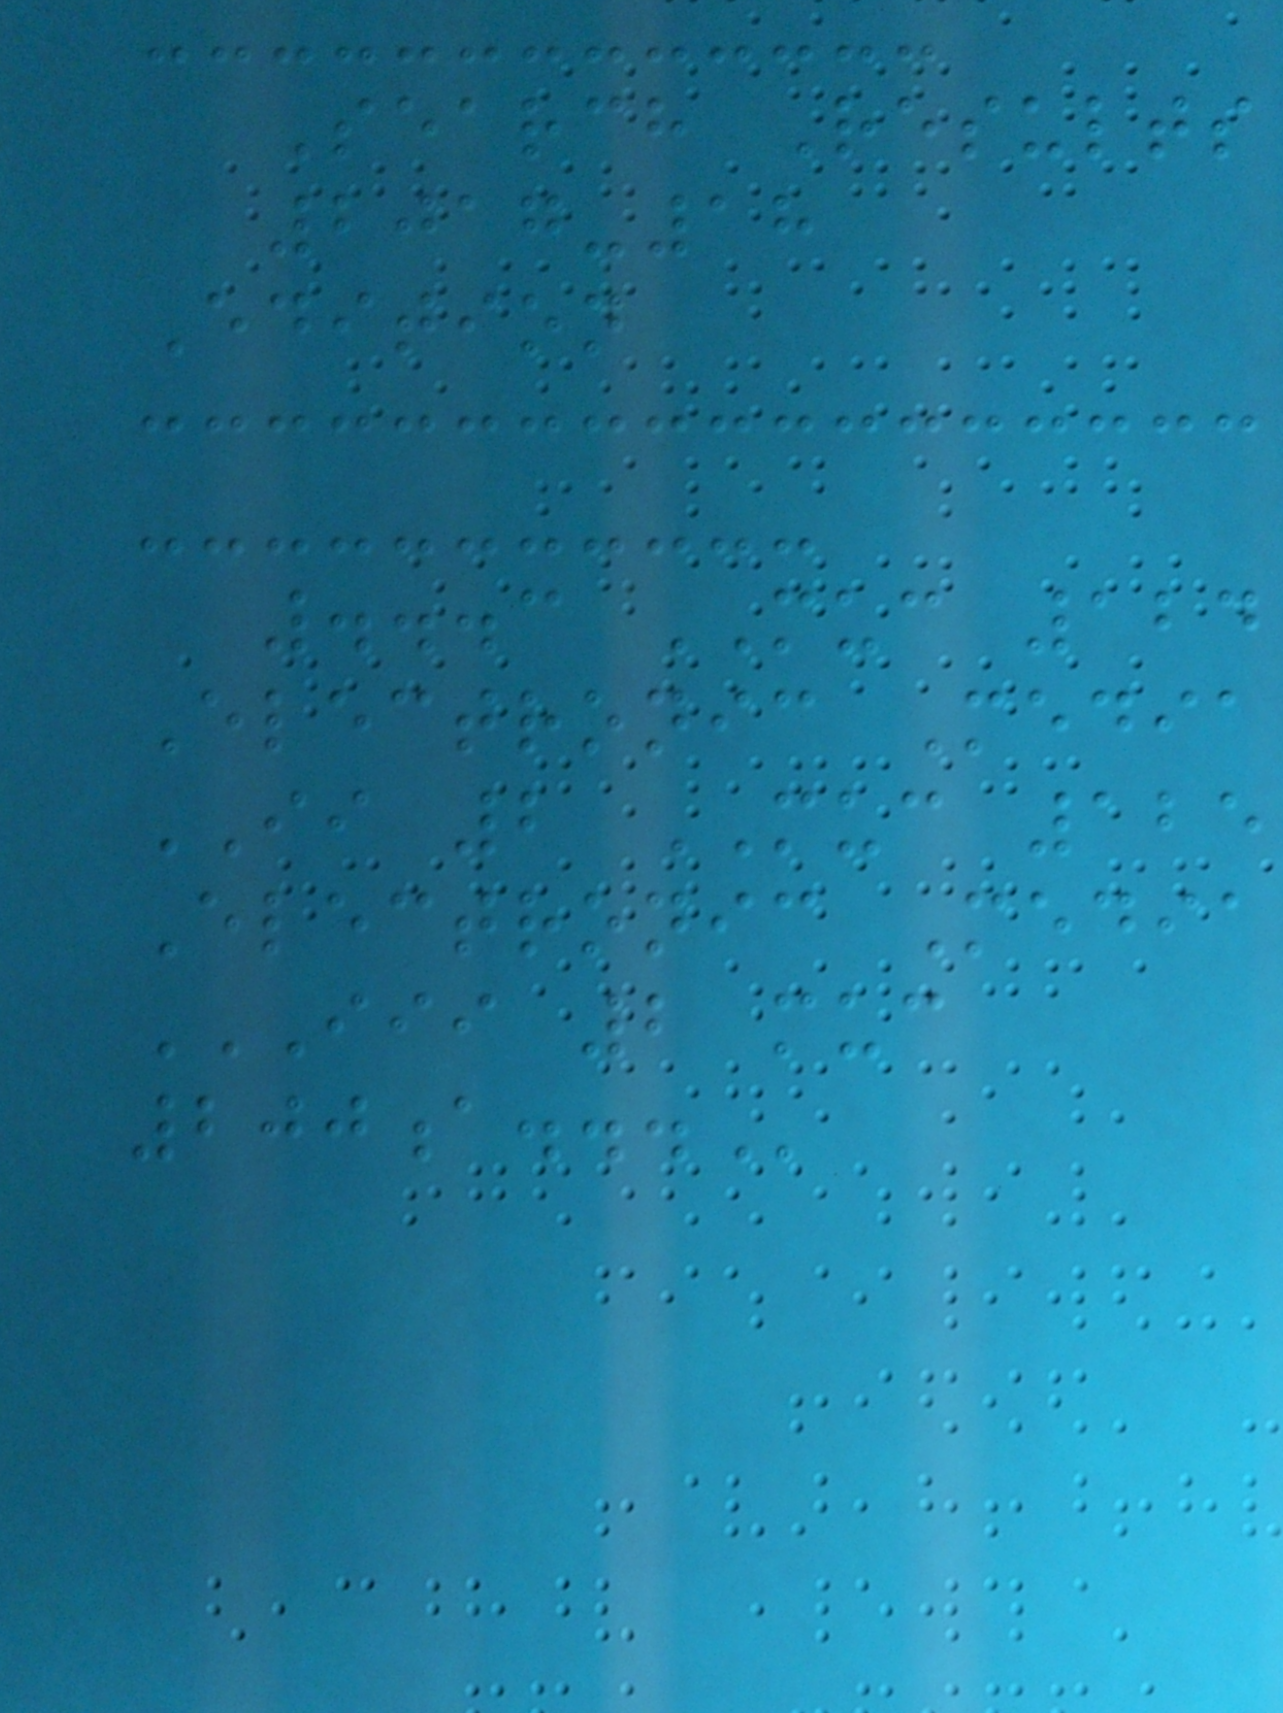Search Results
2017-18
Edition
...3 MUC 124
Electronic Media
II 2 MUC 125
Electronic Media
III 2 MUC
200A...
